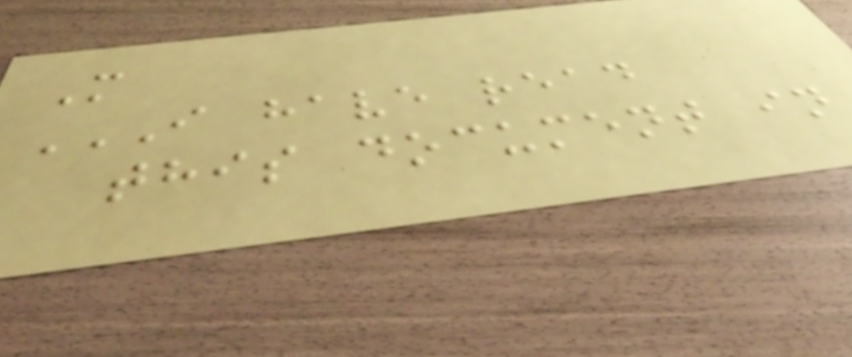M
I HAVE READ
THIS DOCUMENT IN
